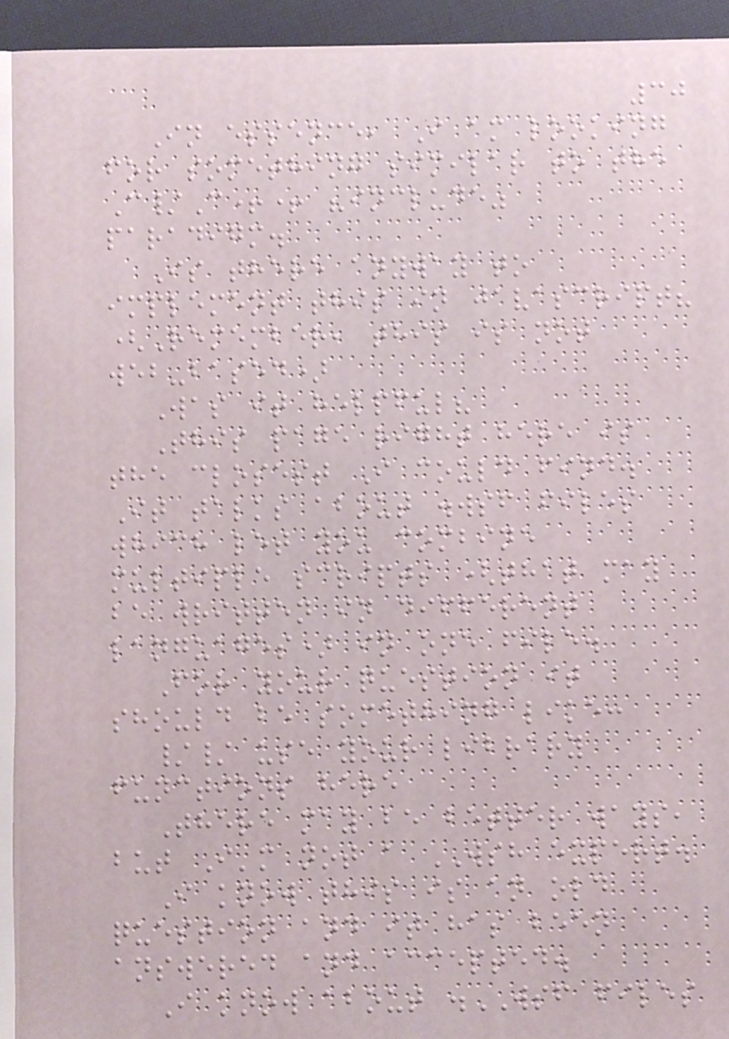30
In essence, I am looking
for something similar to the
C/C++ "include"
paradigm.
Is there anyway to
implement this in javascript?
(Remember, this is not
web-based)
Was it helpful?
This page right here is
the closest I could find.
It talks about .wsf files
which let you combine
multiple scripts (that may
be written in different
languages) in one file.
For your question it
should be something like:
// use your library
functions here
There may be better ways,
but I'm not a WSH expert.
I know this is an old
question and it has been
answered and accepted.
I know about .WSF files
